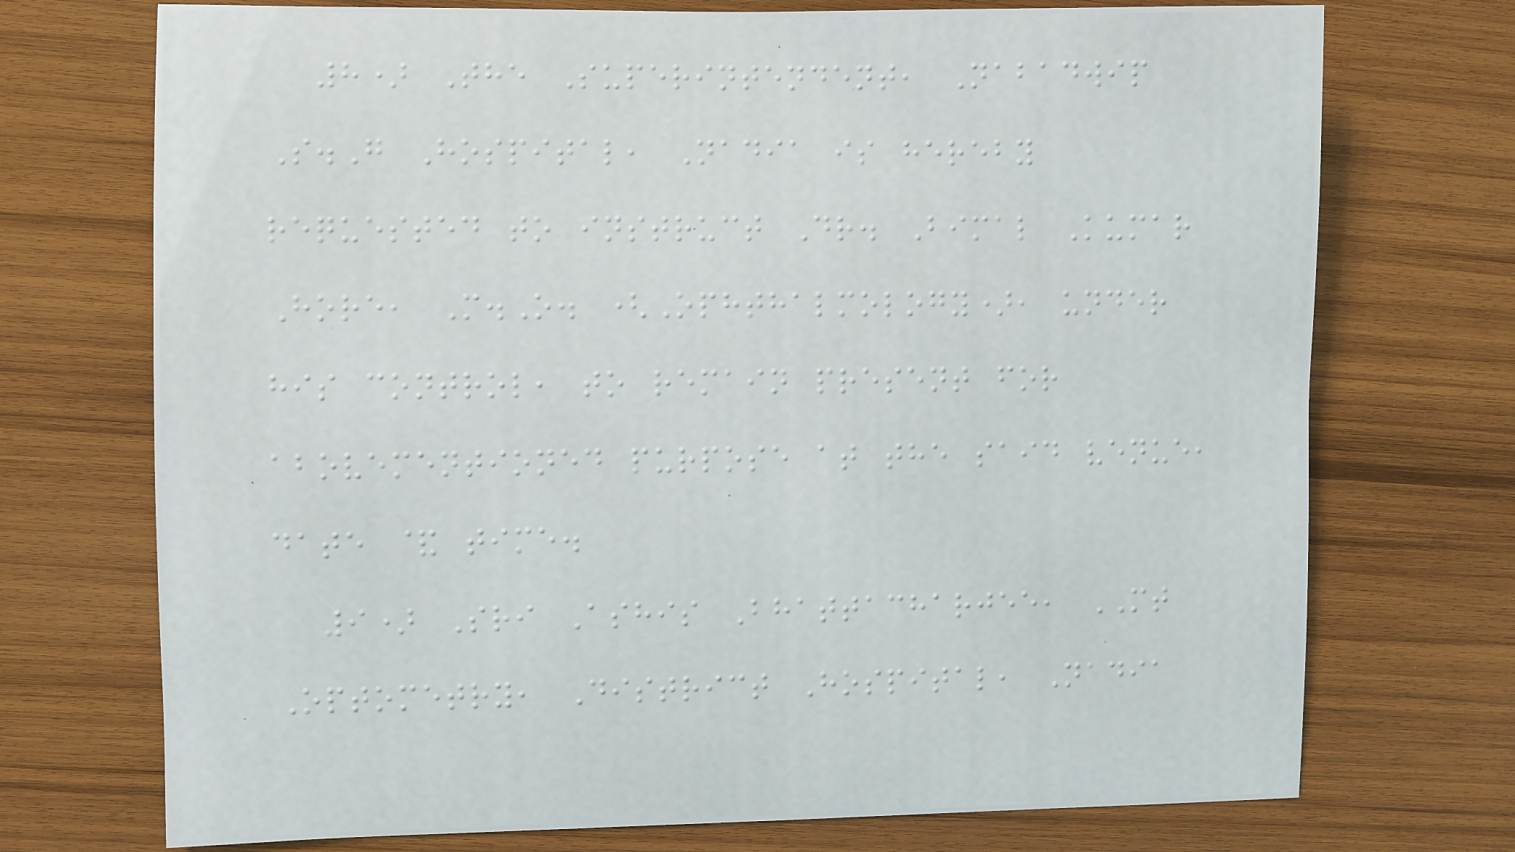8) The Superintendent, Nabadwip
S.G Hospital, Nadia is hereby
requested to instruct Dr. Bimal Kumar
Hore, M.O. (Ophthalmology), under
his control, to remain present for
abovementioned purpose at the said venue,
date & time.
9) Sri Ashis Bhattacharjee, MT
Optometry, District Hospital, Nadia
